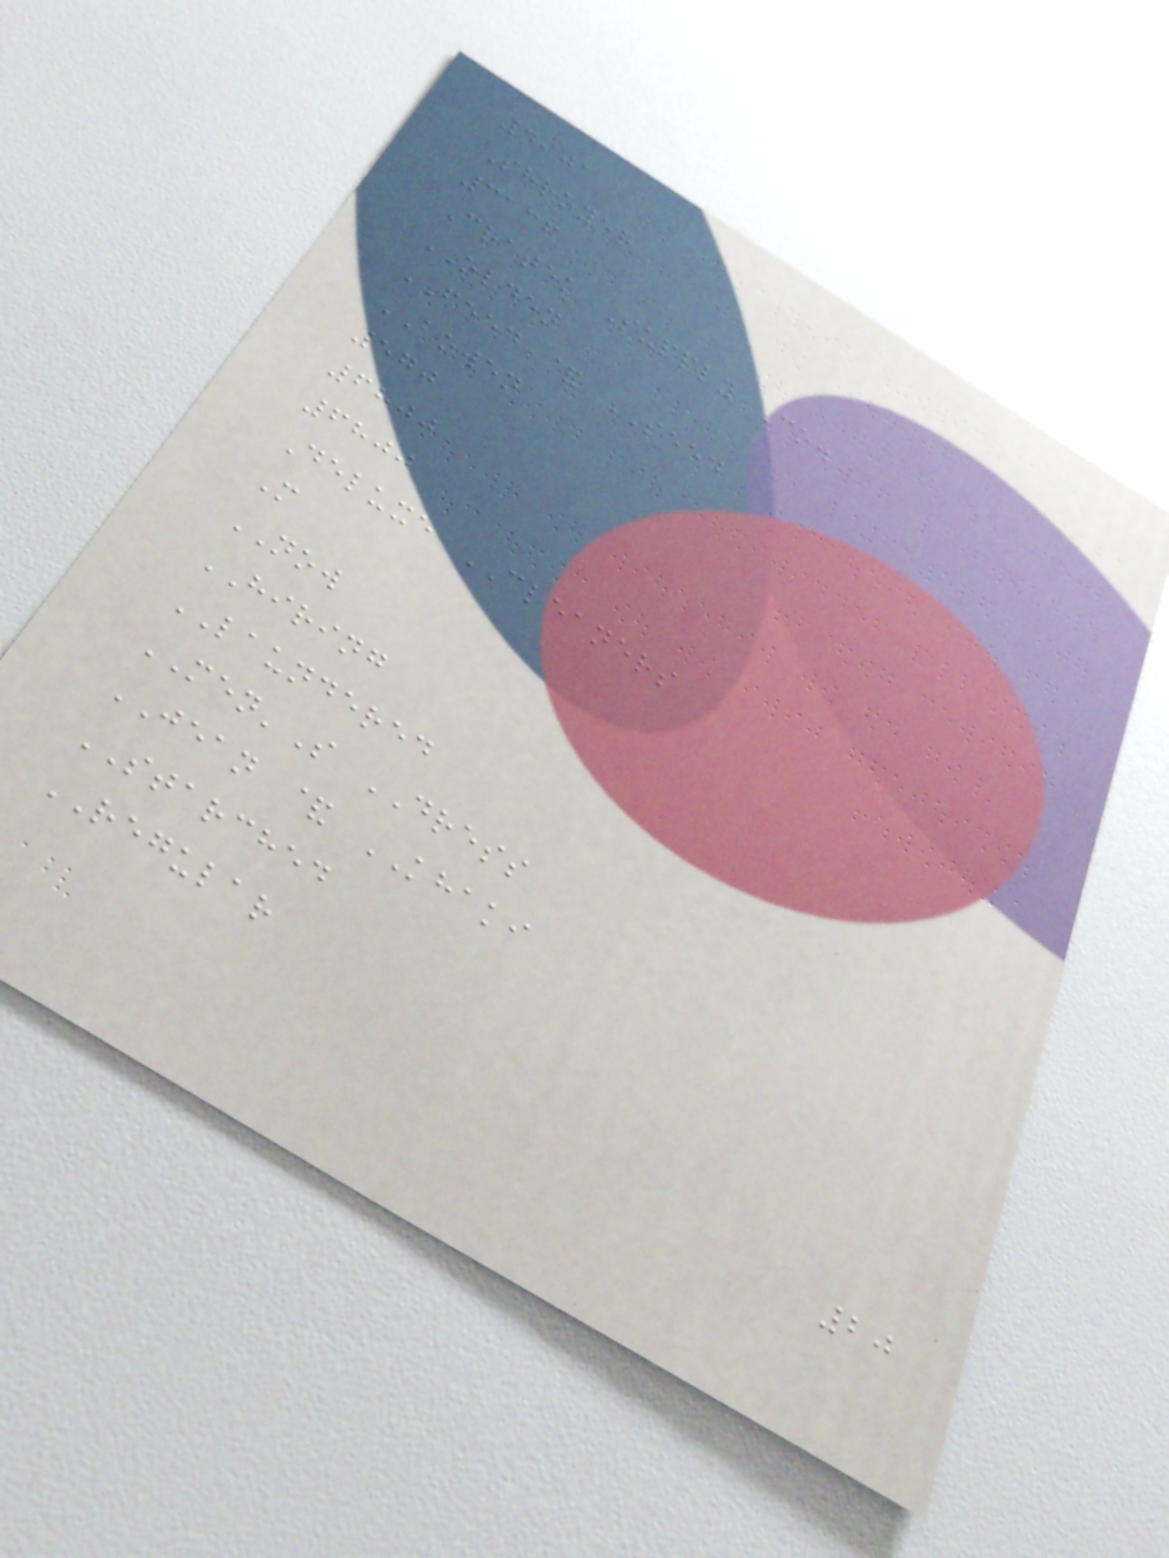4901
Shroyer
3136
Cratek Supply Co.
OLDEN
FEED & SEED
BOWEN
570
6800
6800
Deluxe CLEANERS
M
NOW
HIRING
LAUNDERED
MEN'S DRESS
JEAN & KHAKI
STARCHED
REGULAR
20
